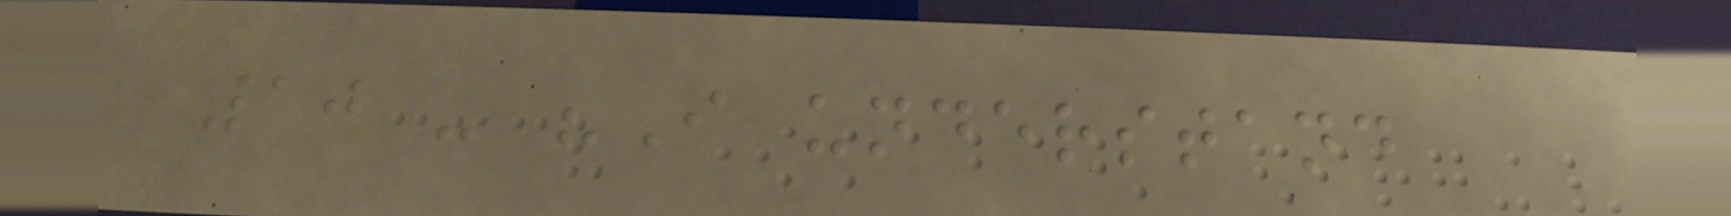10 - "I understand
